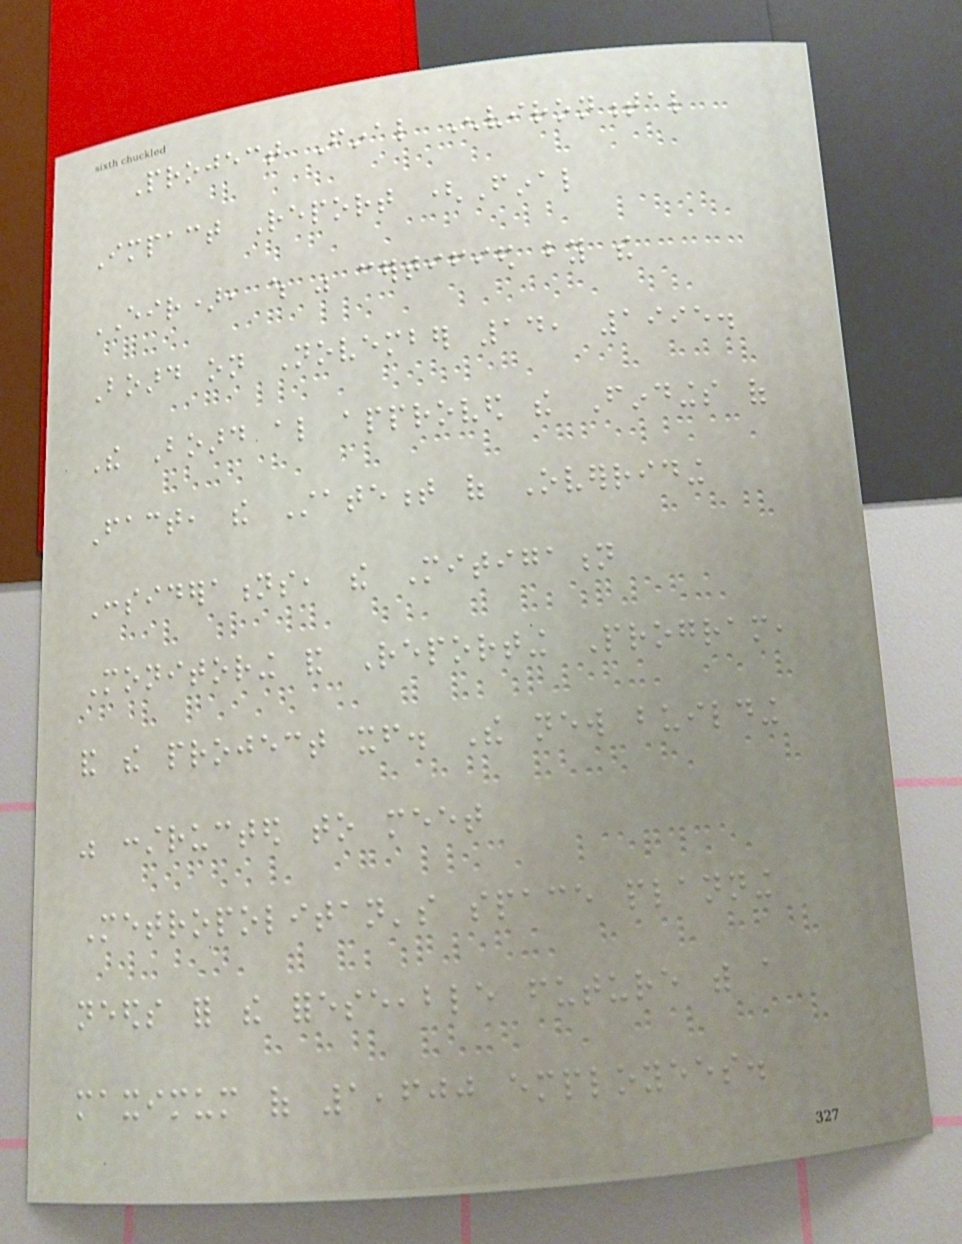Project Final Environmental
Impact Report (Final
EIR), which was certified by the
Board on November 14, 1995.
The Board also approved the Findings of
Fact, the Statement of Overriding
Considerations, the Mitigation
Monitoring and Reporting Program,
and the project itself. The new building
was constructed to meet
Metropolitan's space planning
needs for the foreseeable future with a
maximum of 1,600 employees.
